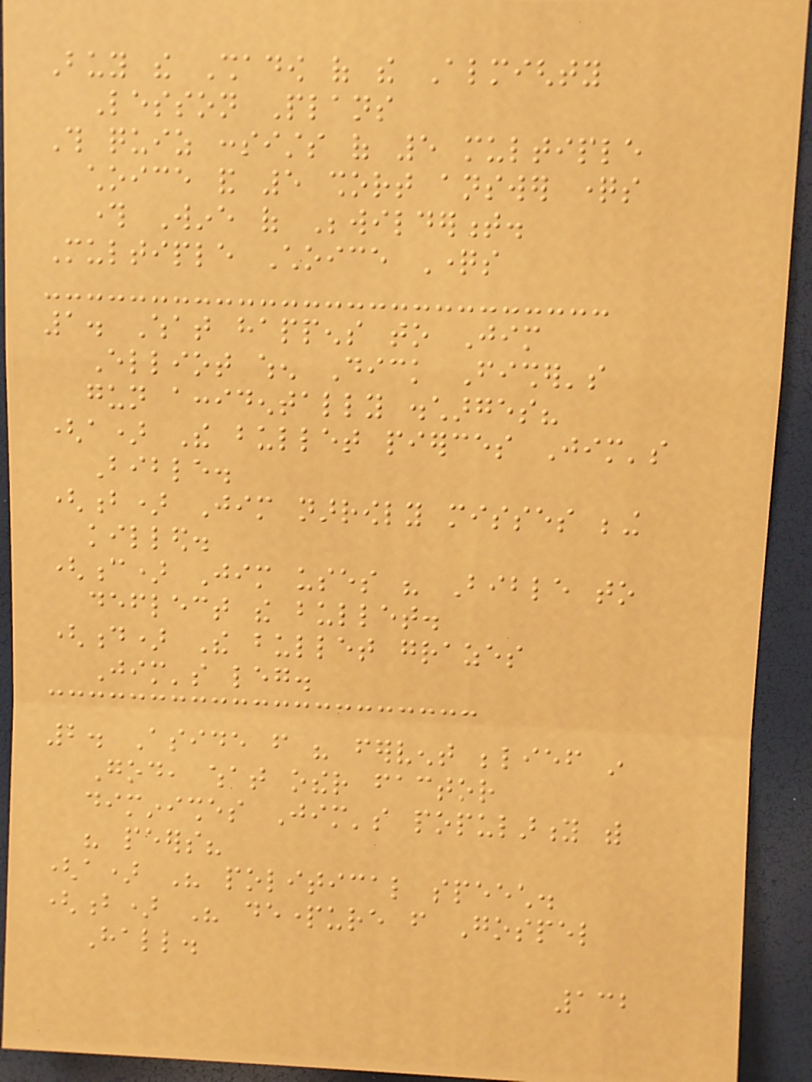Buy the Shadow of the Almighty
Lesson Plans
This quiz consists of 5 multiple
choice and 5 short answer questions
through Wine of Bewilderment.
Multiple Choice Questions
1. What happens to Jim
Elliot when Dick Fisher's
gun accidentally discharges?
(a) The bullet pierces Jim's
Bible.
(b) Jim narrowly misses being
killed.
(c) Jim uses his Bible to
deflect the bullet.
(d) The bullet grazes
Jim's leg.
2. Aside from his fervent belief in
God, what other factor
diminishes Jim's popularity with
his peers?
(a) His political speech.
(b) His departure from Gospel
Hall.
132
